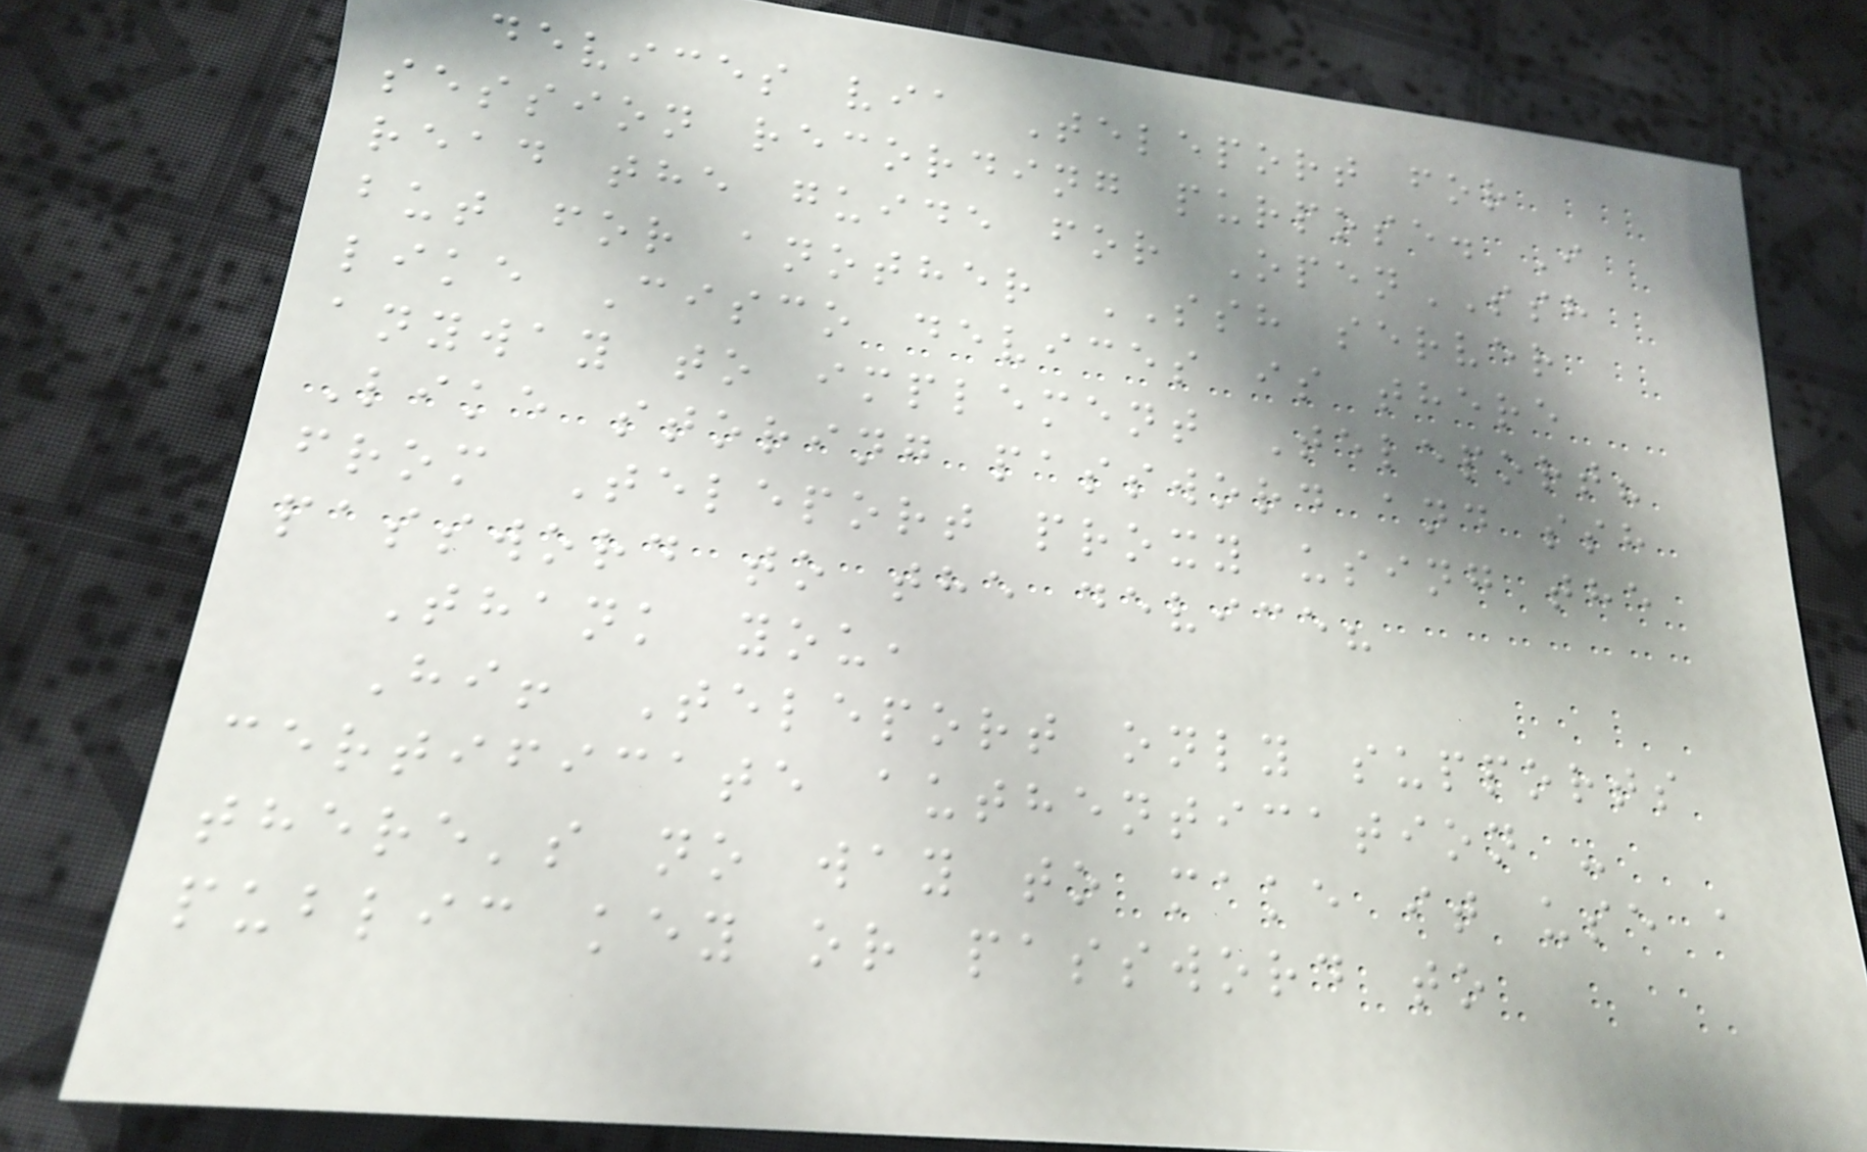devices via Teleport for
session recording purpose. I
read the guide for OpenSSH
but for another SSH server
like Cisco devices is there
anyway to implement Teleport?
Like storing password and ssh
from Teleport proxy using the
password to the device?
Thank you,
Hi! Teleport only supports
certificate authentication -
there's no way to make it use a
public key or password to
